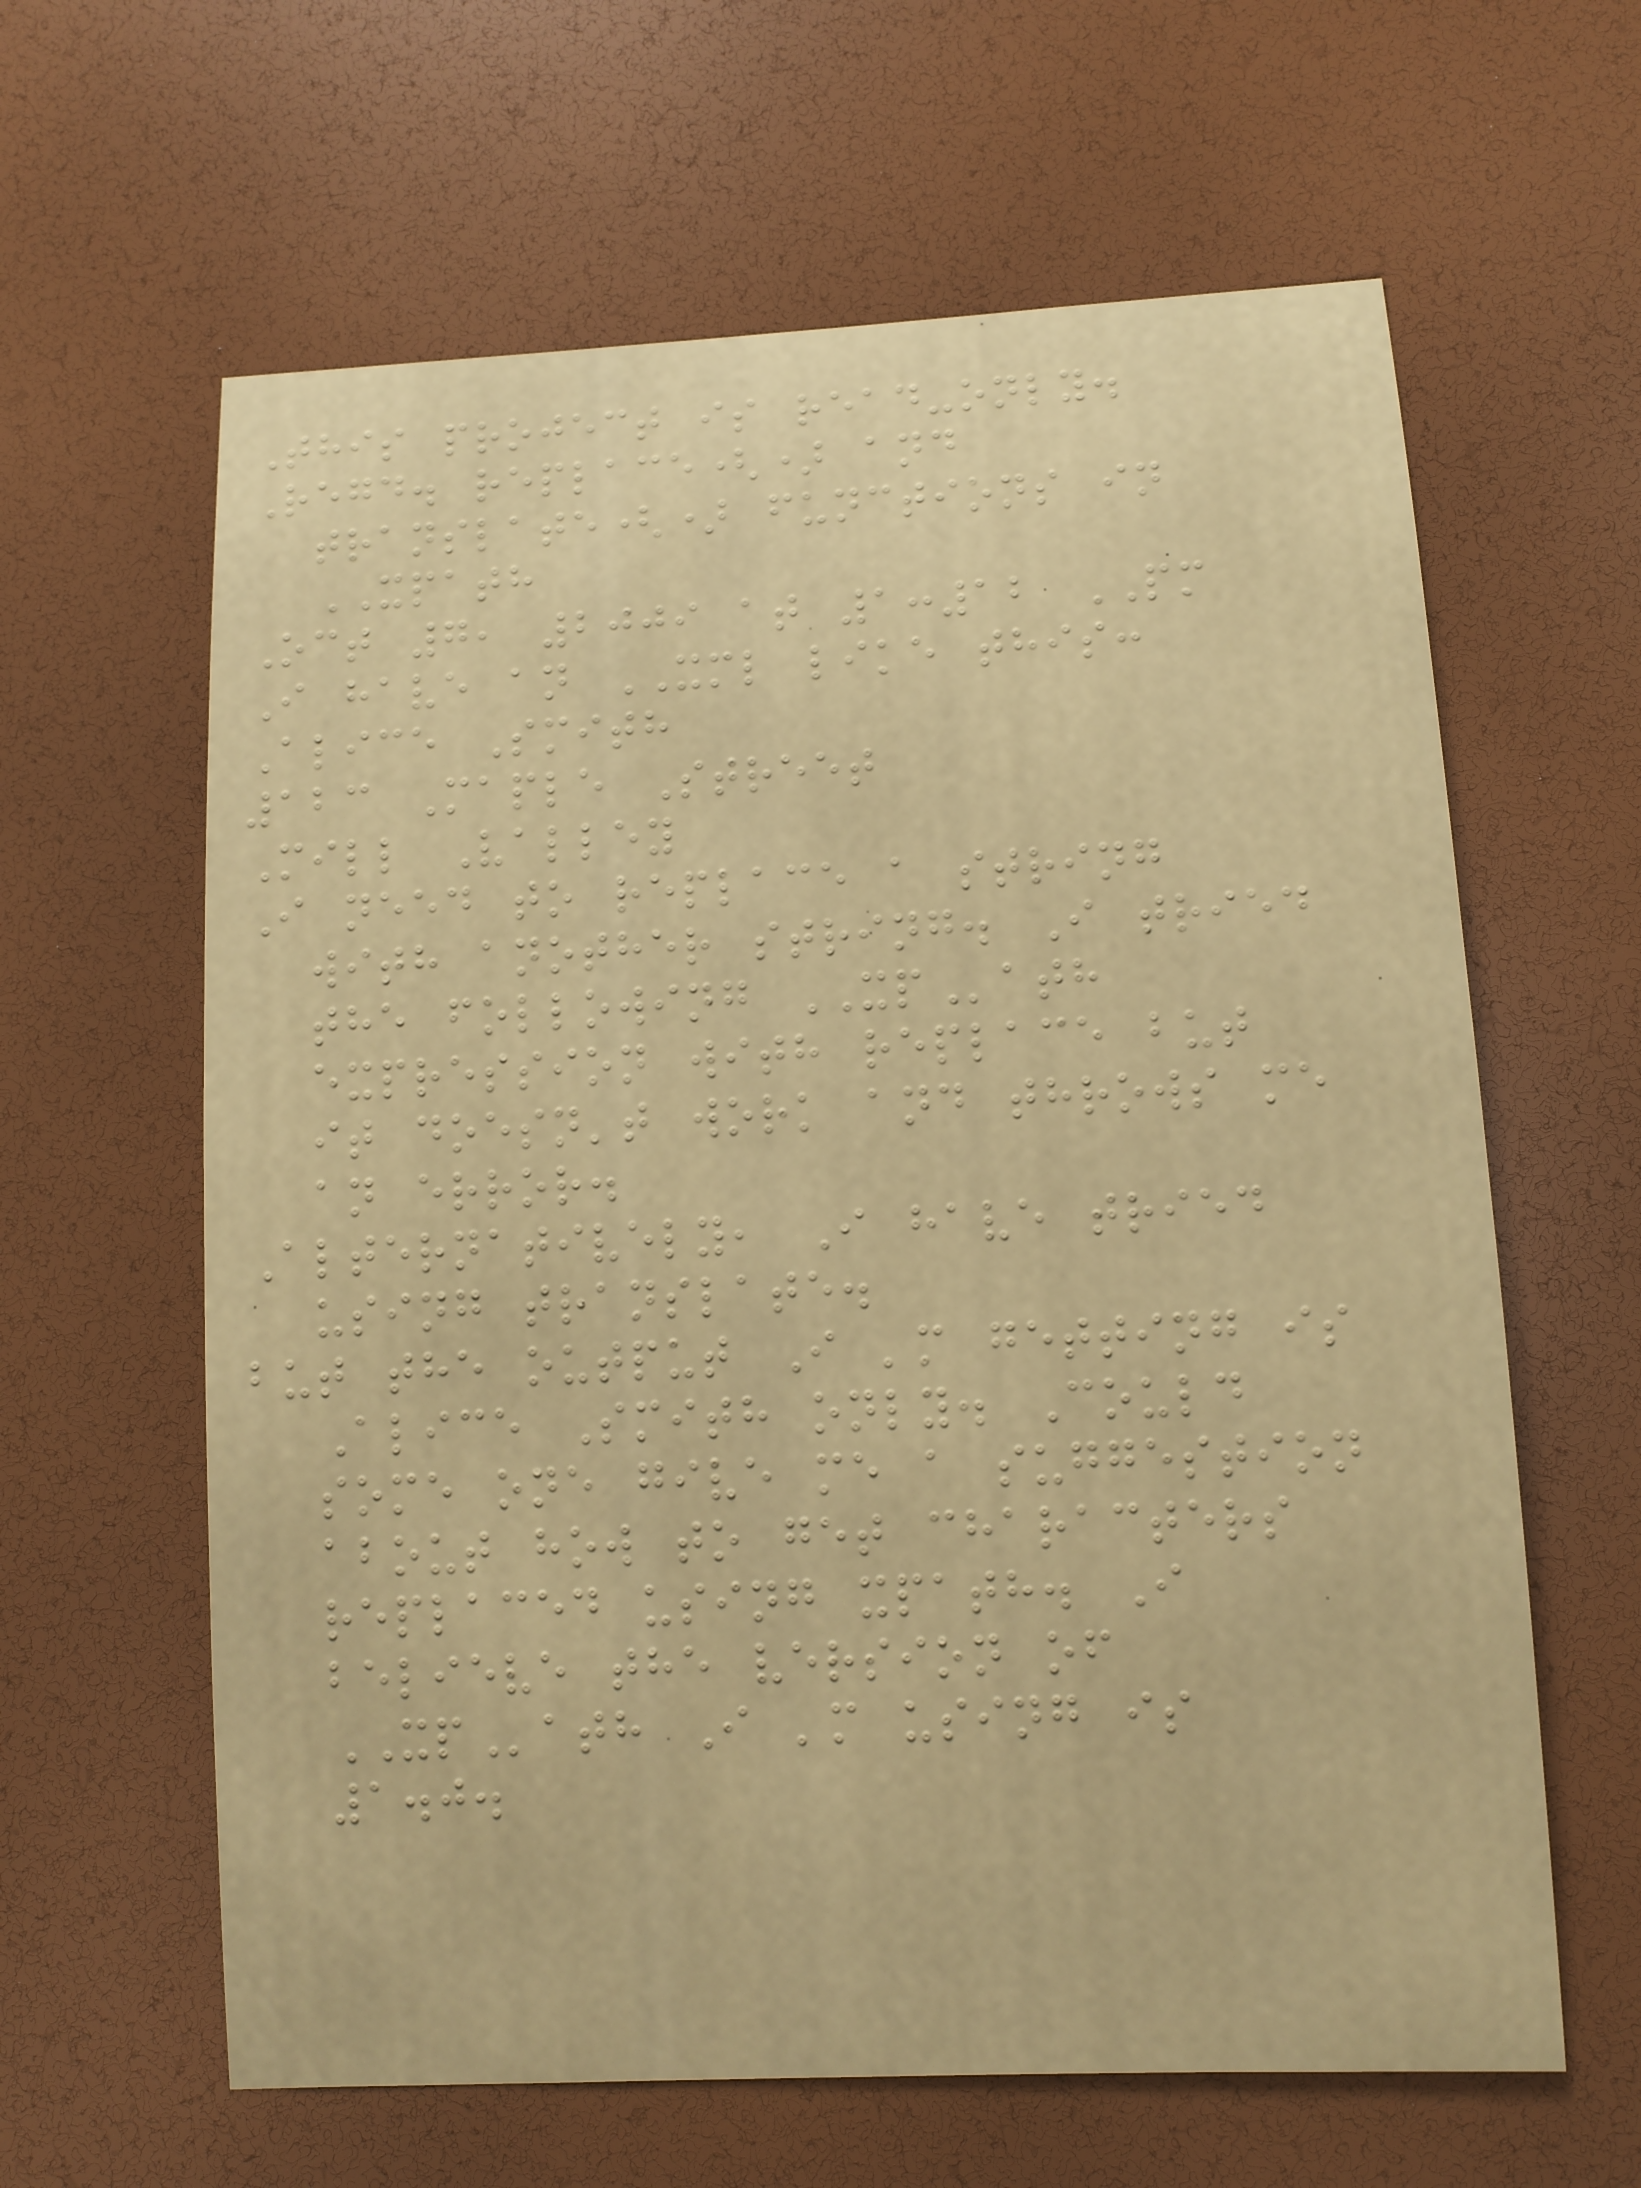This project is read-only.
Regd. replace() and
translate() functions in
XPATH
Oct 7, 2009 at 1:12 PM
I have an XML like this:
Alice Smith
123 Maple Street
Mill Valley
I need to replace a string
with another string. I tried
the following XPath
expression with replace but
it doesn't work and throws me
an error.
Alternatively, I have tried
using translate.
but the output I 'm getting is
Alice Smith only. Could
some one give me a suggestion
about how to get characters
replaced using xpath. I
believe the version of
XPath I 'm using is
1.0.
